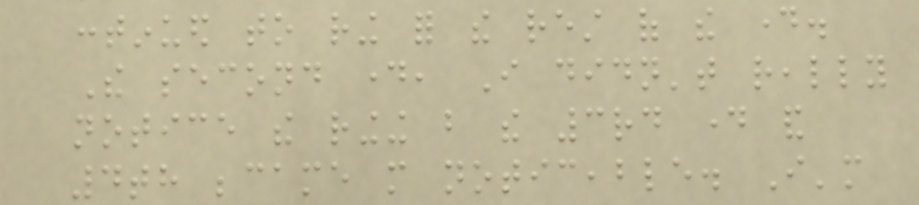continued to ring for the rest of the day.
The second day, I didn't really
notice the ringing but the 3rd day and
4th became more noticeable. I'm
